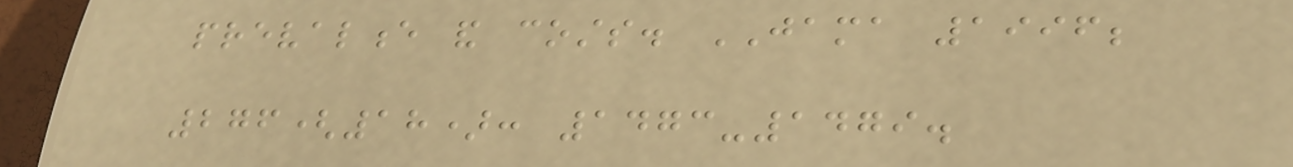prevalence and costs. JAMA 1996;
276(18): 1473-1479.
